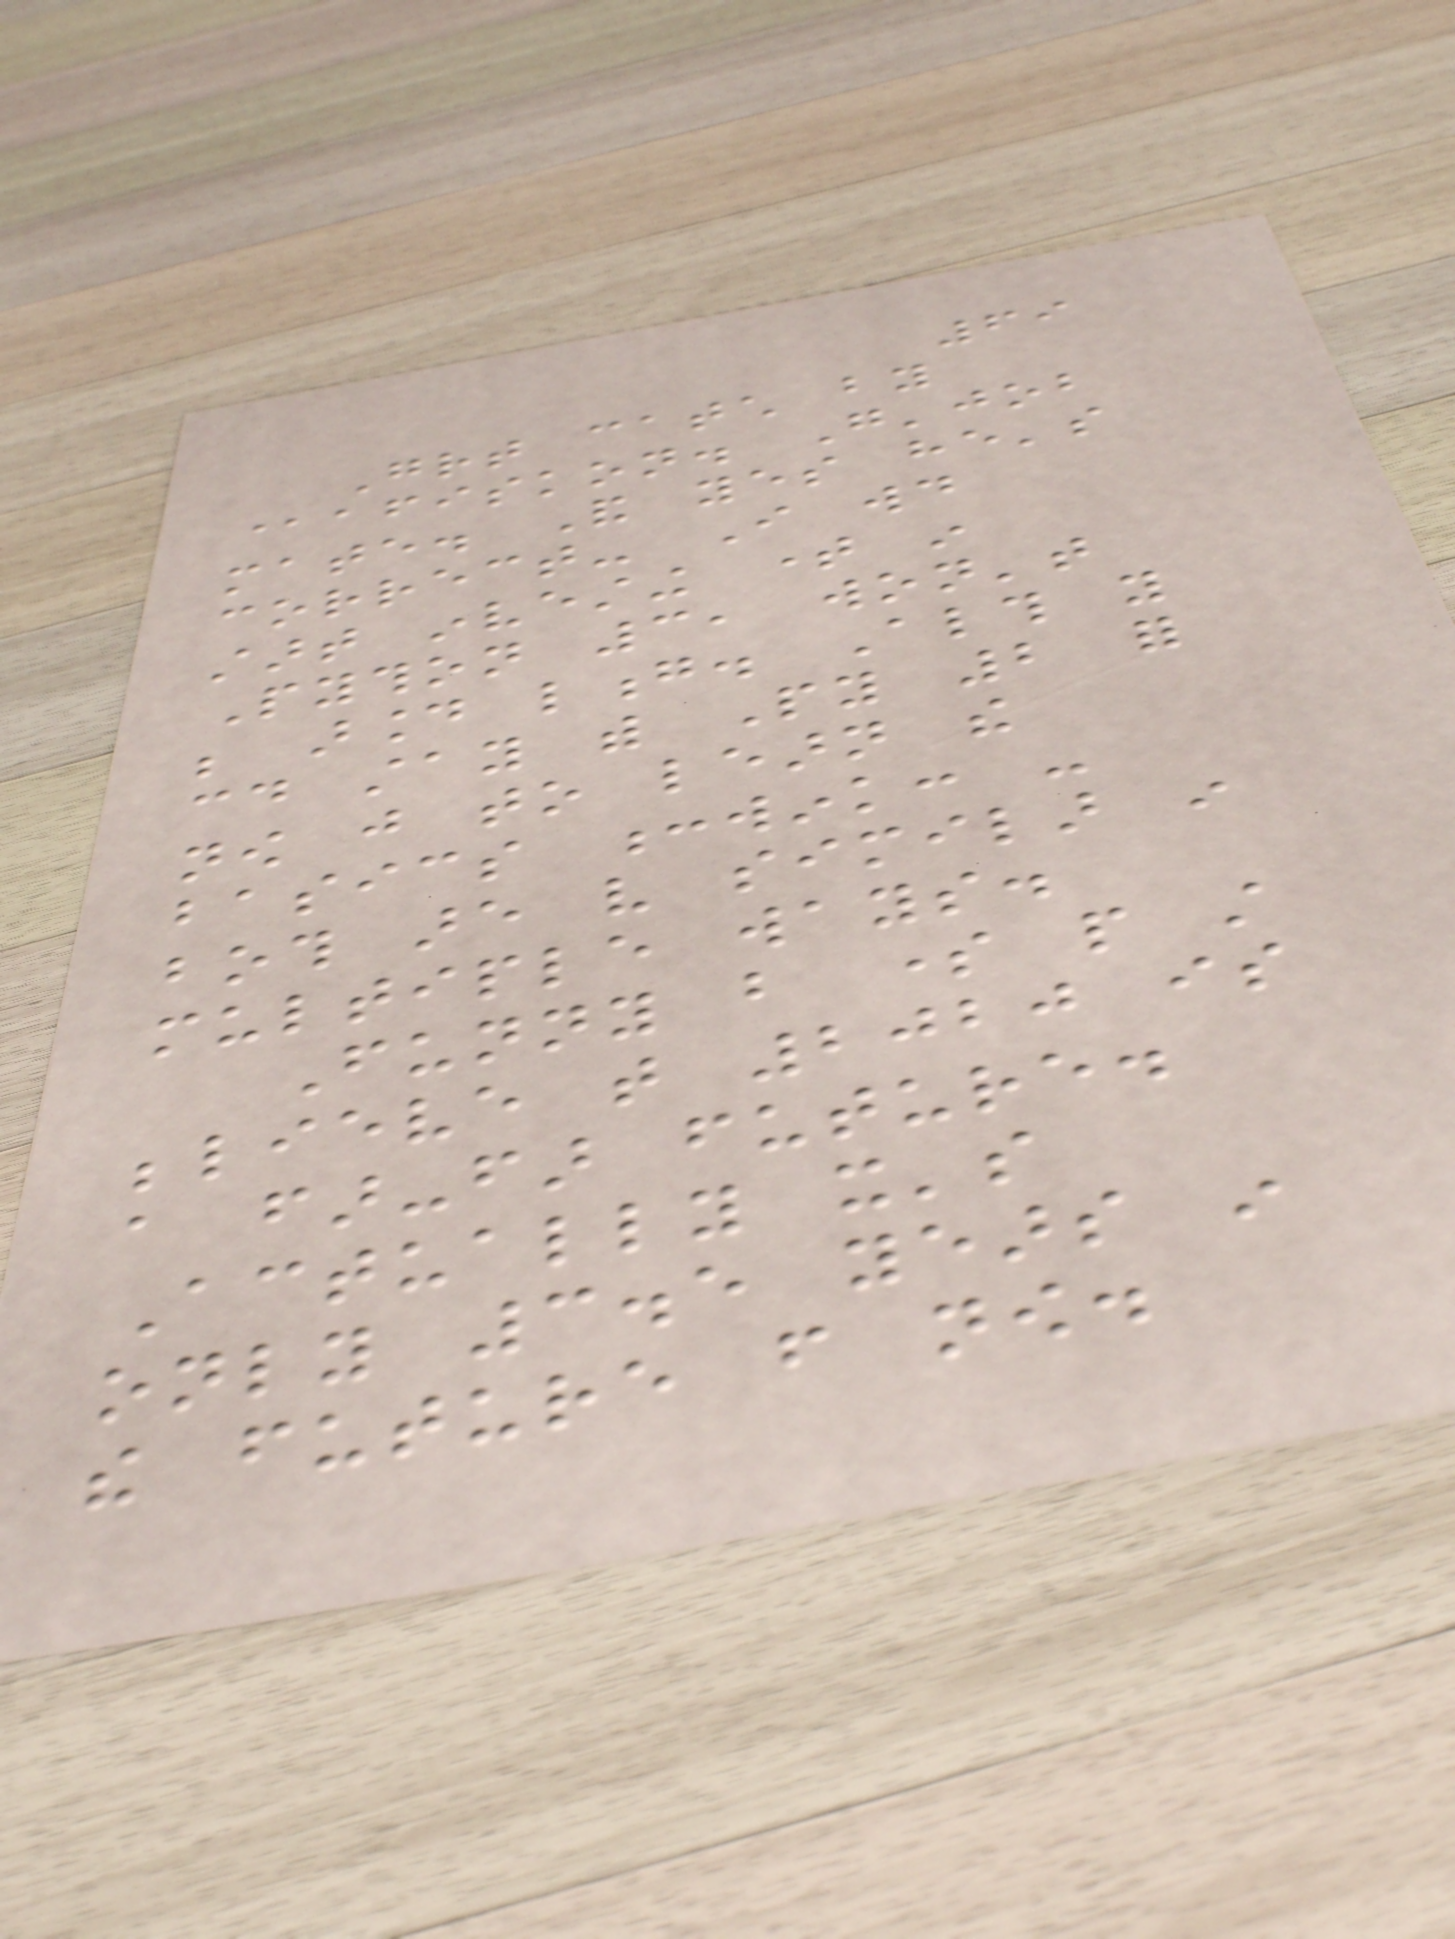69
Great catch by
@afiskon. G'job
mate. And yes he's
correct- I would
start investing time in
Python 3, won't
be around long. Although you
could stay with Py 2 for
now just to learn the
basics :wink: -
both are very similar in
multiple ways.
Funny but some people still
believe that 2020 is
a far-far future.
Actually it's
only 3.5 years in
the future from now.
